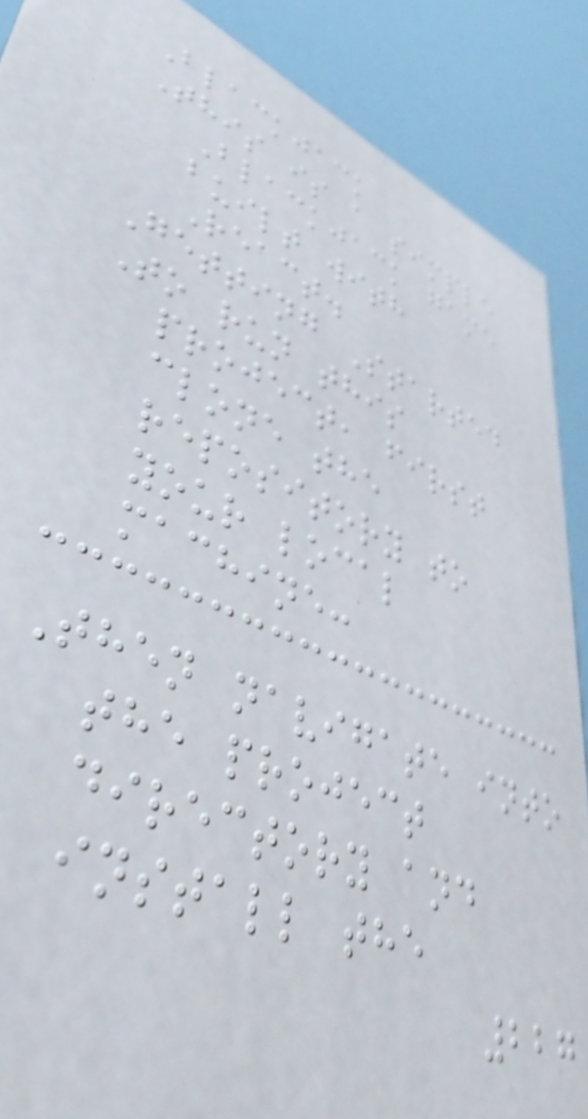Blackjack
This is a simple
Blackjack game
built with
React.
Getting Started
To run this
project, first
clone the
repository to
your local
machine:
Then navigate into
the project
directory and
install the
227
